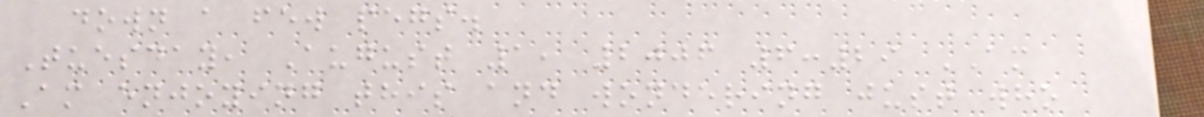down a few pegs.
Tuesday, August 1, 2006 6:29 AM
Am enjoying this and wondering just who
